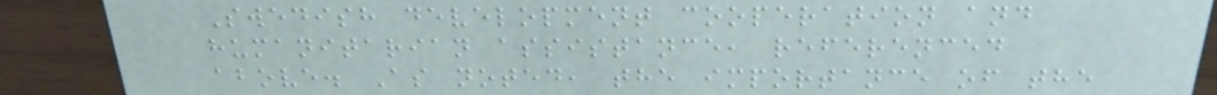Swedish development cooperation and
humanitarian assistance, referenced
above. As noted, the importance of the
